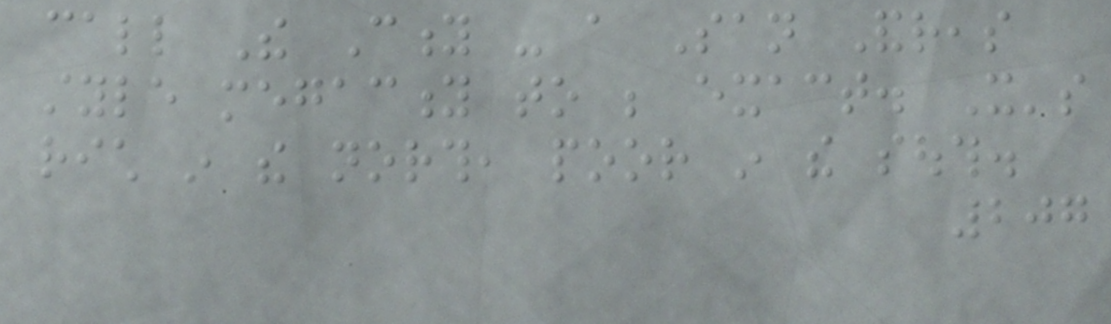call The City - a San Andreas
style megacity to be exact. It's
rich in the north, poor in the south.
207
